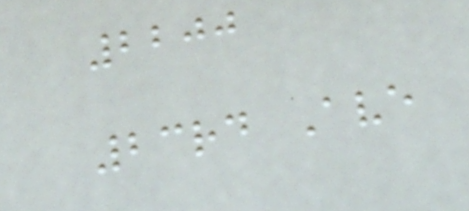2200
23rd Ave
